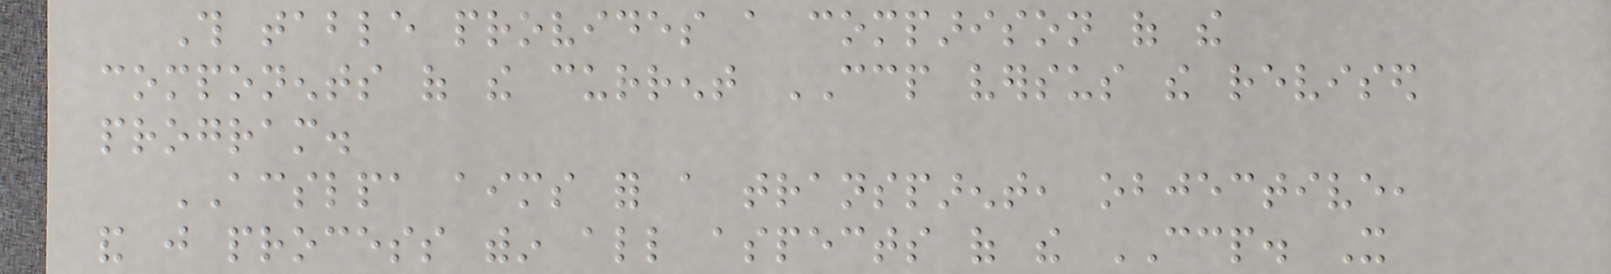This table provides a comparison of the
components of the current CCP versus the revised
program.
ACSLPA aims for a transparent, objective,
and just process within all aspects of the CCP. It
